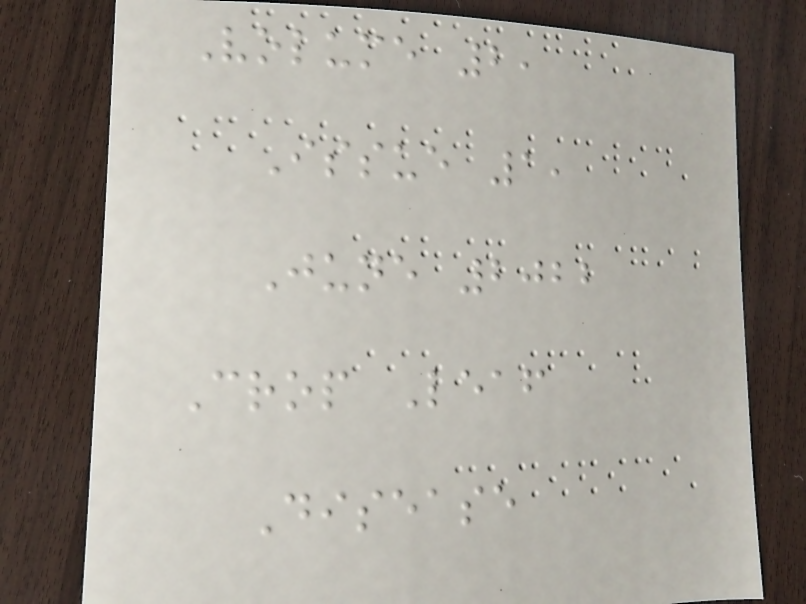Volume 2,
Issue 1,
June 2022
Crop Leaf
Disease
